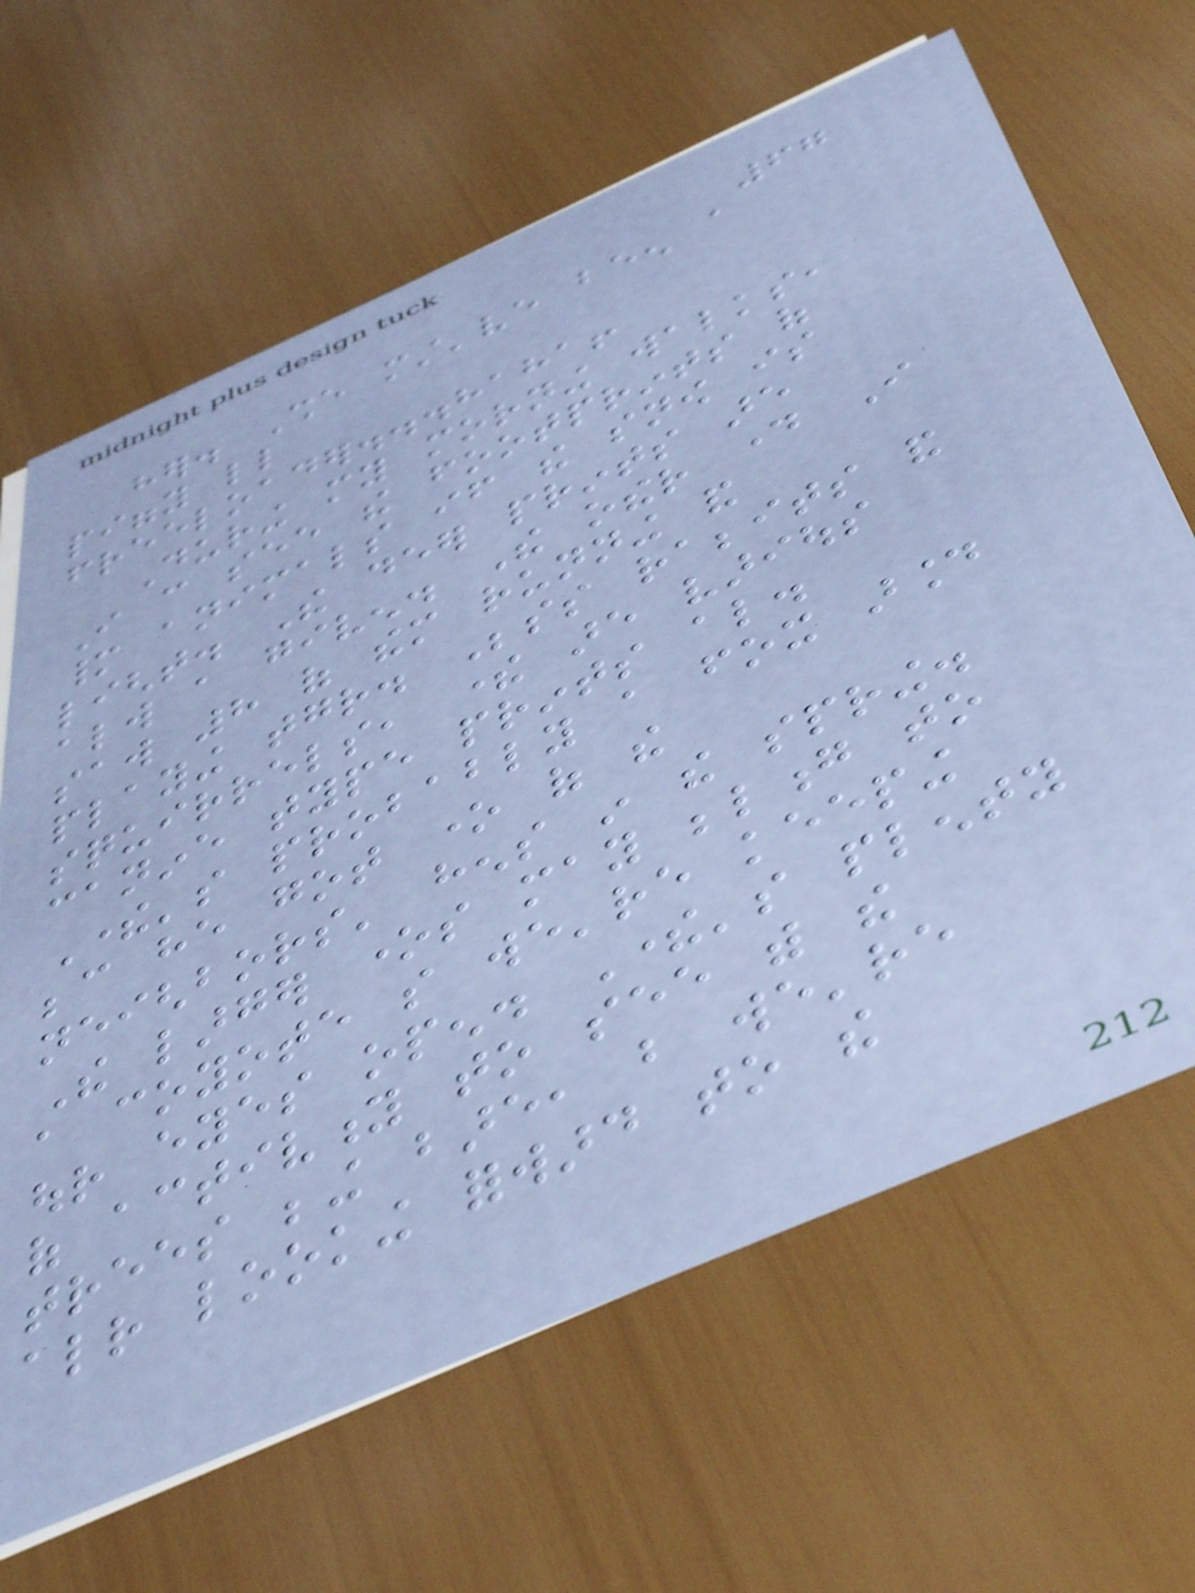67
her. She must've been a
piggy little
freeloader...haha!
During my morning walks,
I can see the footprints of
many animals if the snow is
light. The deer prints are
always a given. The other day I
saw 8 of them running and
playing together. Besides rabbits and
squirrels, there are various
canine type prints also.
There's probably a fox around
because he got one of the
neighbors' hens in the spring.
The larger ones may belong to
a coyote so we're keeping
our eyes open. There's plenty
of activity to see with the
trees being bare, but we're
already looking forward to the
